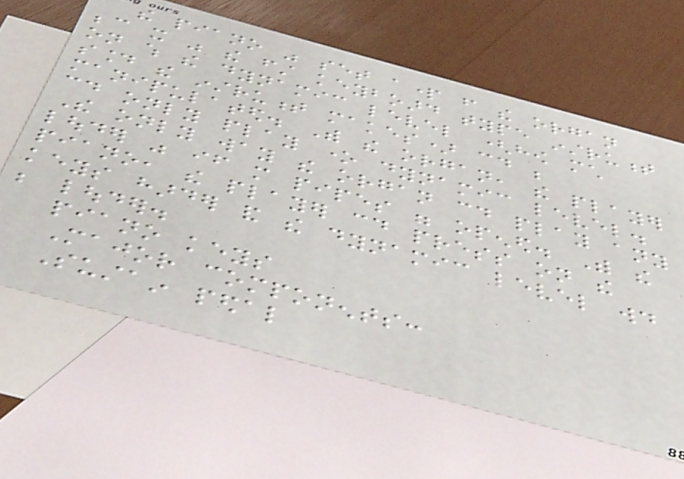the piano was set apart from the organ
because it was the first keyboard type instrument
on which the dynamic level (how much
sound the instrument makes) could be
manipulated. With the organ, the player
could only play one dynamic level.
The only way the organ could play any
louder was if more pipes were opened. With the
piano, the player could press on the
keys harder and the dynamic level would
be louder.
piano keys
Major components:
Sustain pedal
